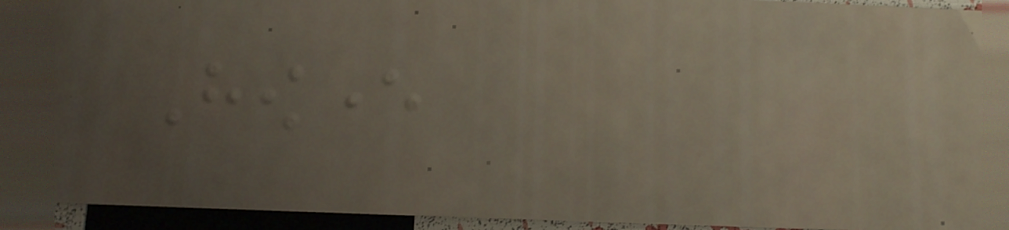However
